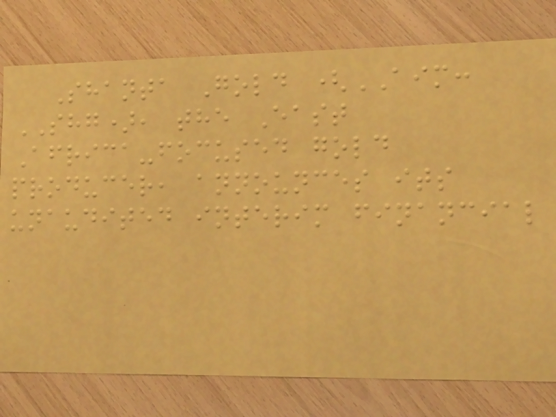Shanta Gold (AIM:
SHG), the East
Africa-focused gold
producer, announces its
unaudited interim financial
